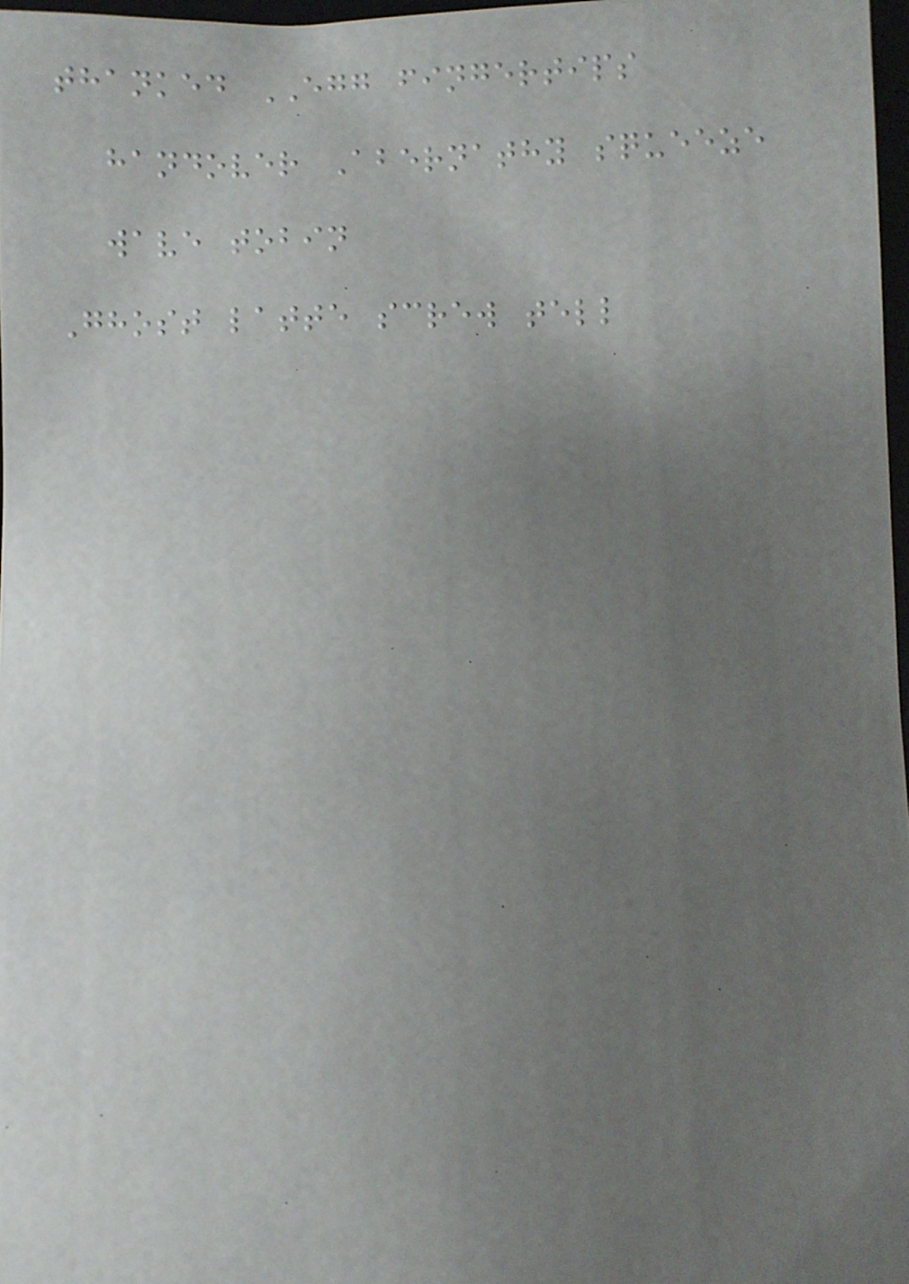thanked EGG fingertips
handover Abernathy squeeze
wave tobin
Ghost latte screw tell
